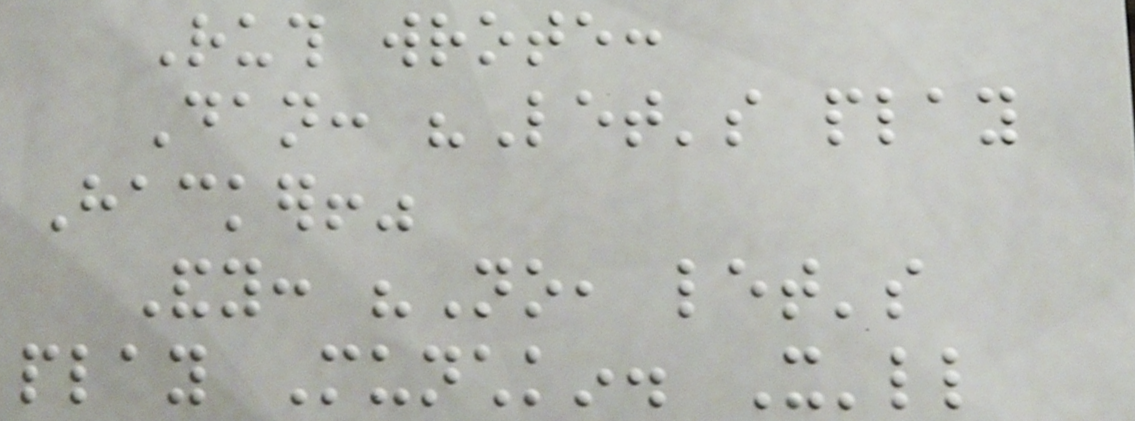Ruth wrote:
Dan: "Let's play
Hacker!"
Andy: "No, let's
play Munchkin. It'll
